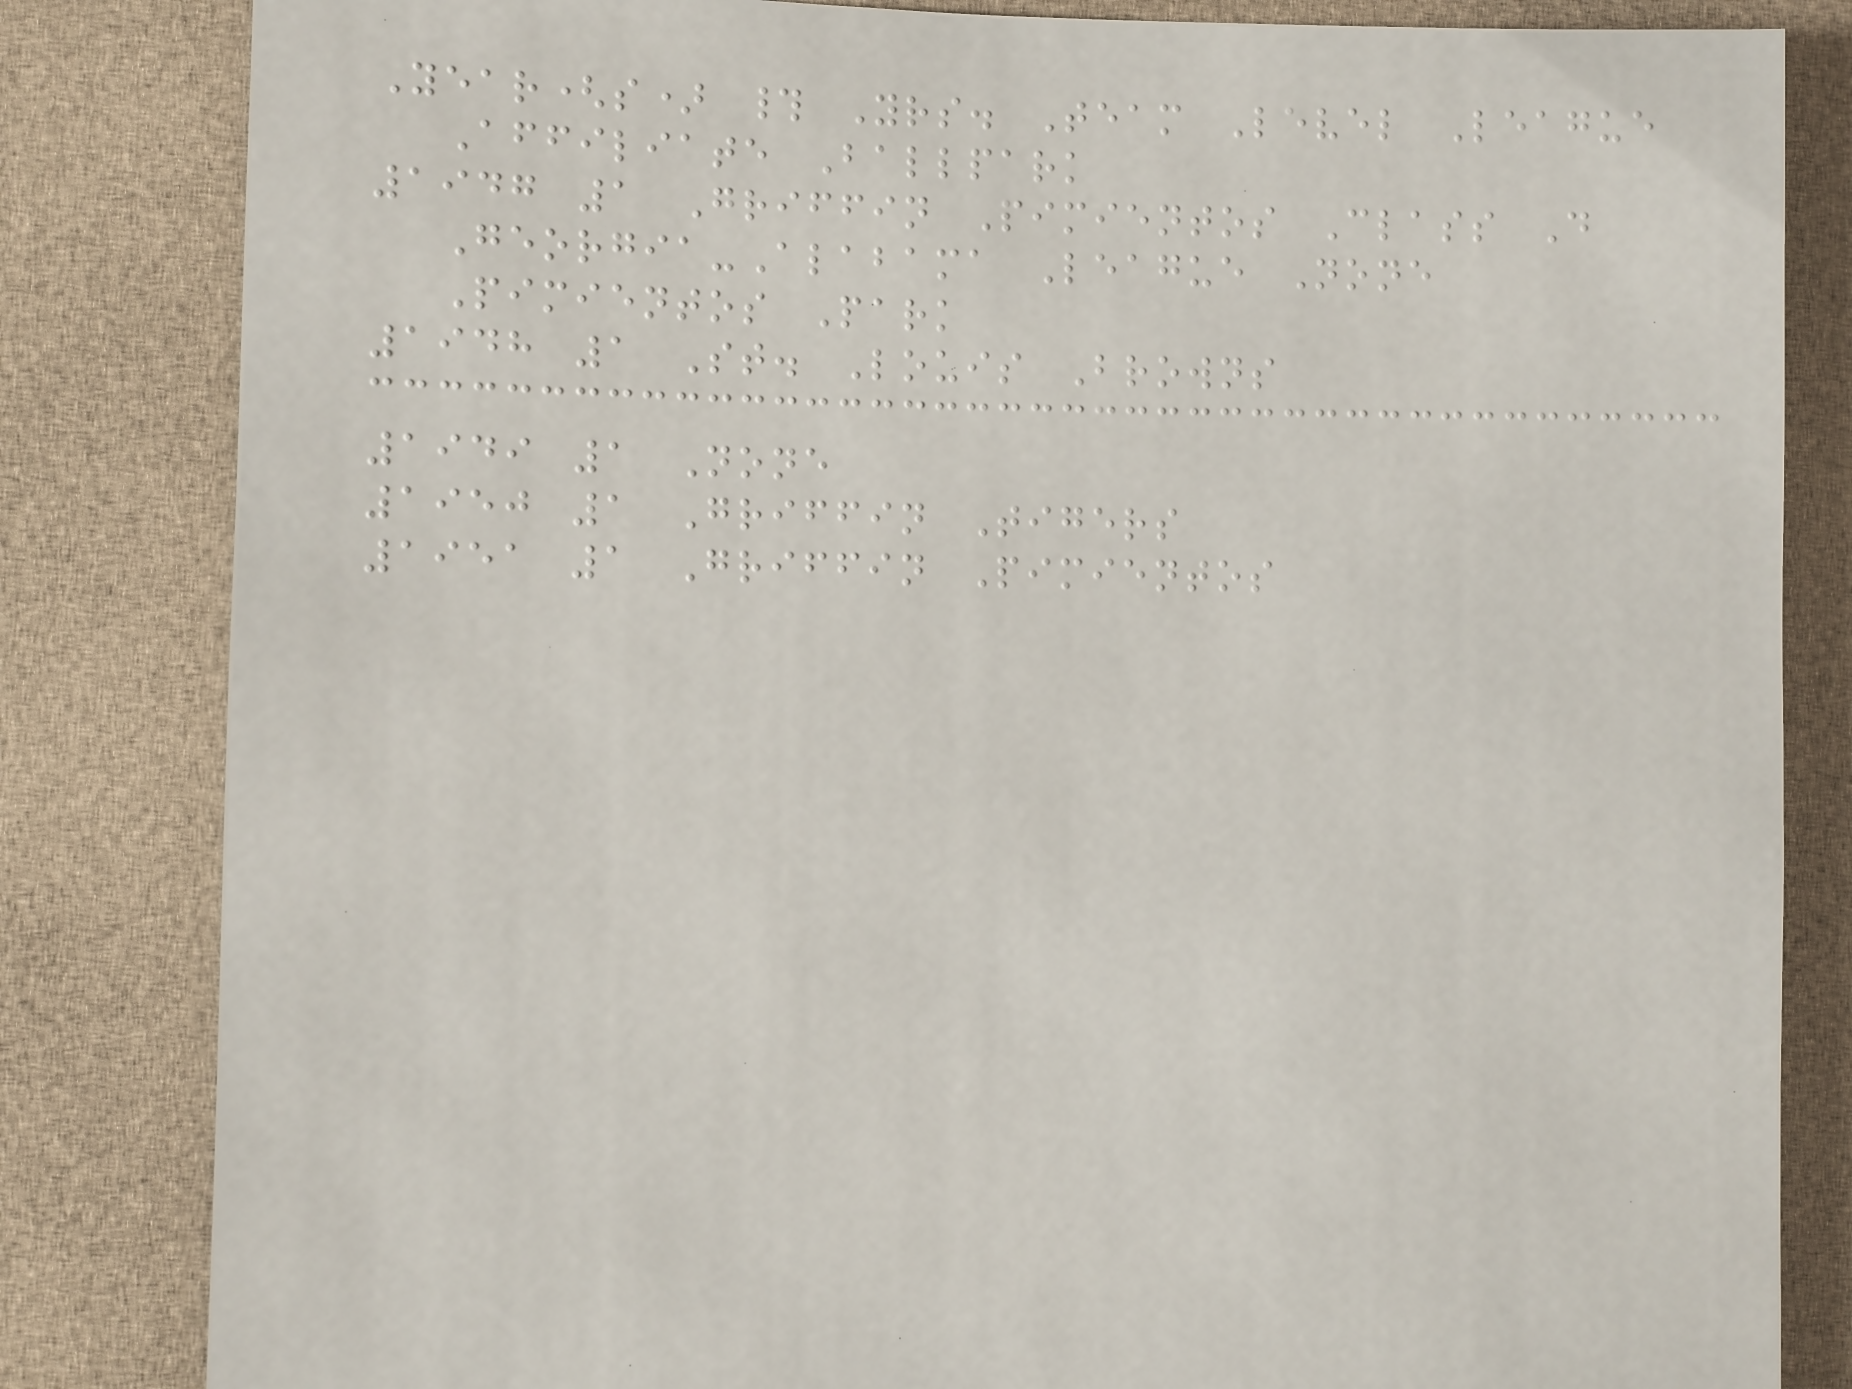Year(s) # Yrs. Team Level League
Affiliate Ballpark
1947 1 Griffin Pimientos Class D
Georgia-Alabama League None
Pimientos Park
1948 1 St. Louis Browns
1949 1 None
1950 1 Griffin Tigers
1951 1 Griffin Pimientos
